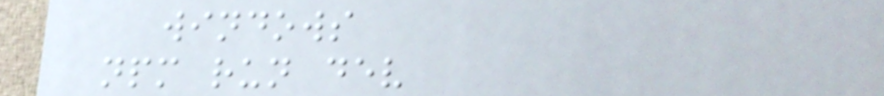windows
npm run dev
